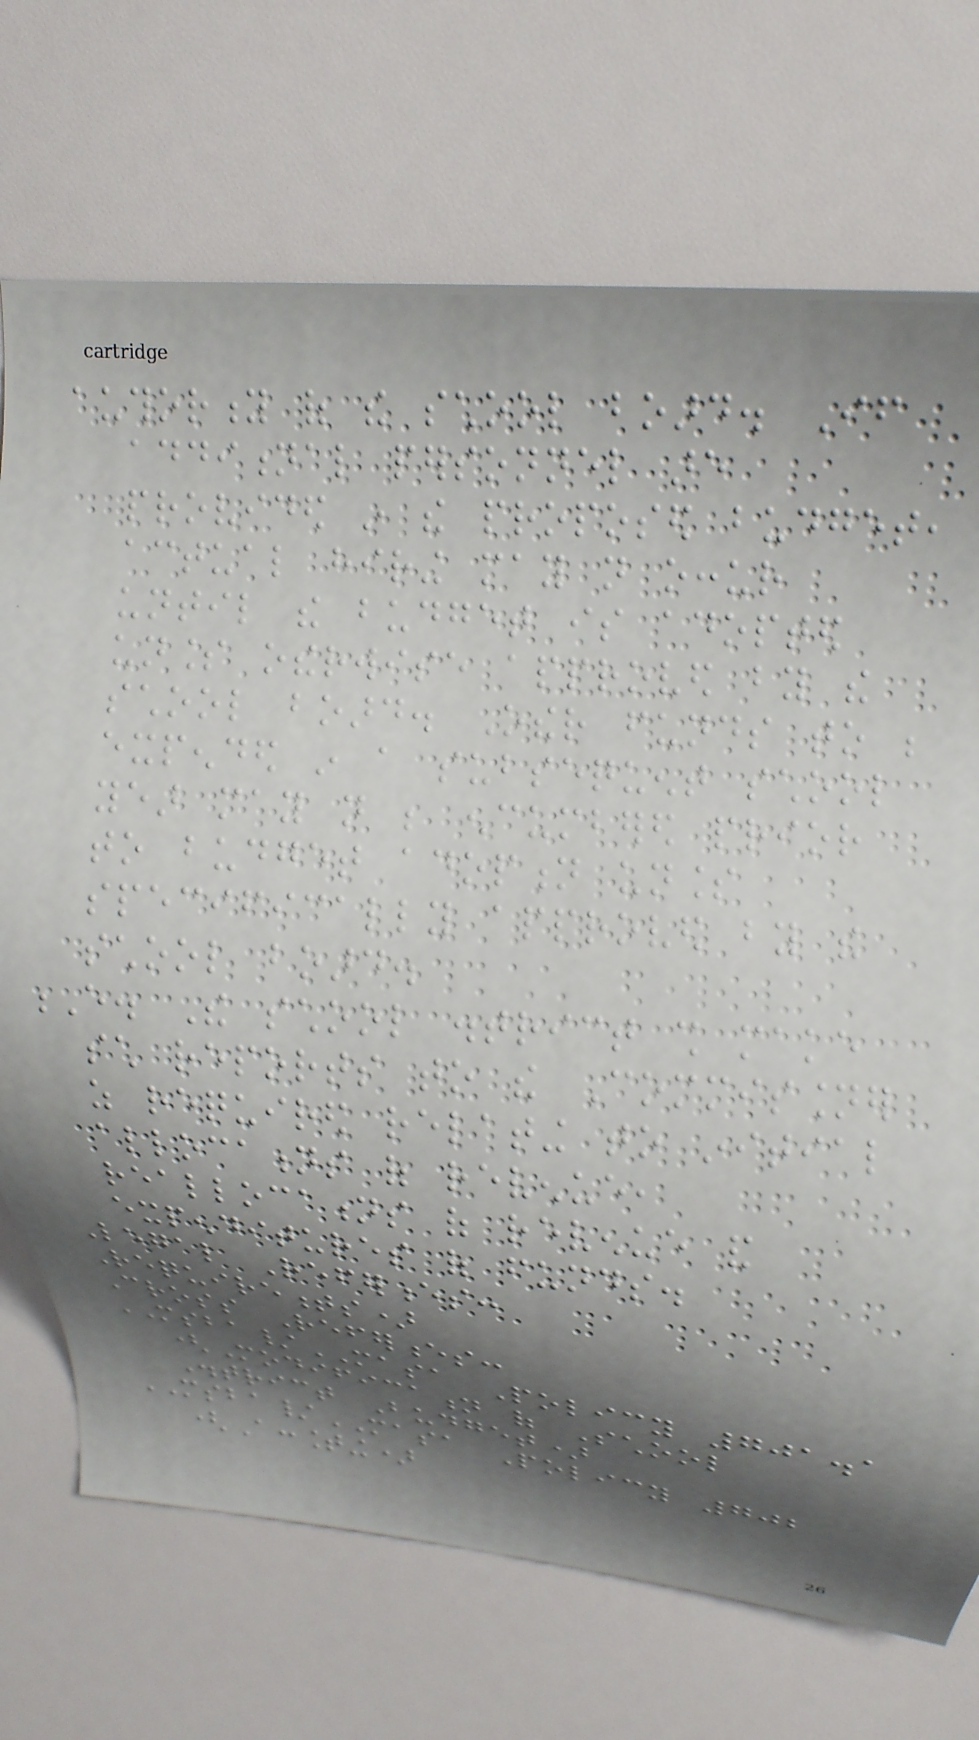authority of the school board. If
additional personnel are
provided in the proposed budget,
actual hiring may not occur
until the budget is adopted
unless otherwise approved by the
school board. Other funds to be
expended in a subsequent school
year may not be encumbered prior
to budget adoption unless
specifically approved by the
school board.
E. The school district shall make
such reports to the Commissioner
as required relating to initial
allocations of revenue,
reallocations of revenue and
expenditures of funds.
Legal References:
Requirements)
Cross References:
MSBA/MASA Policy 701.1
(Modification of School
District Budget)
MSBA/MASA Policy 702
(Accounting)
